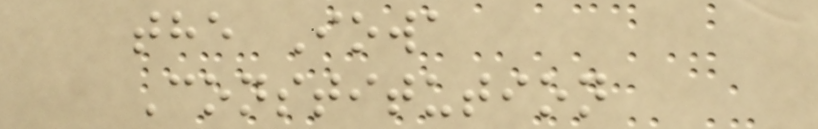the Iowa
Constitution
